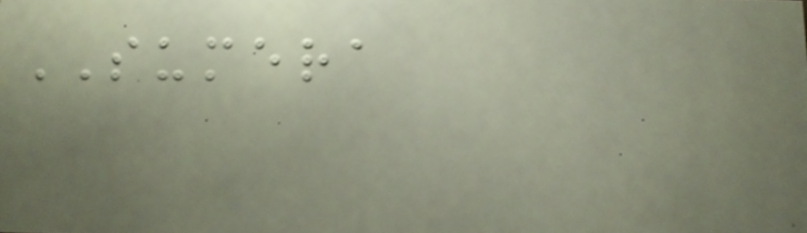SUMERA
